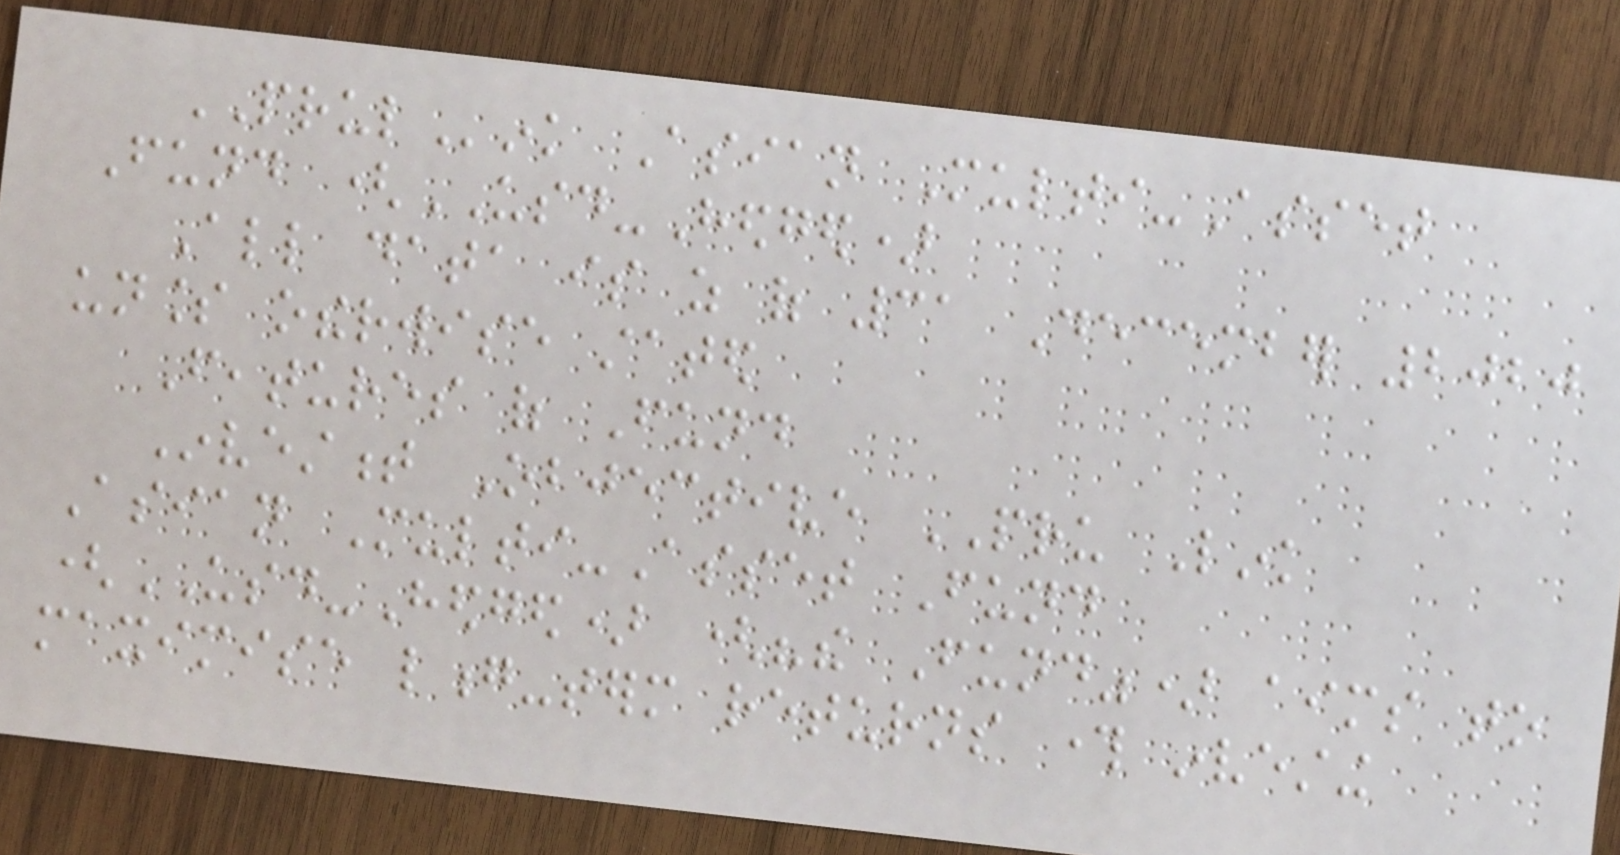PRULink Asian Multi-Asset
Fund (USD-Hedged)
All data is as of 31 December 2020
unless otherwise stated
Features of Fund
Investment Objective PRU Link
Asian Multi-Asset Fund
(USD-Hedged) ("the Fund") aims to
maximise long-term returns through investing
